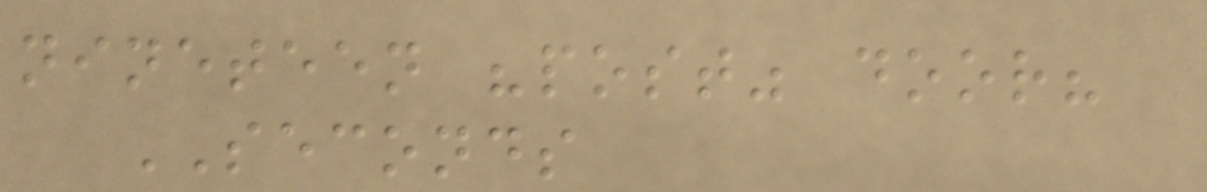nineteen "post" door?
SECONDS
